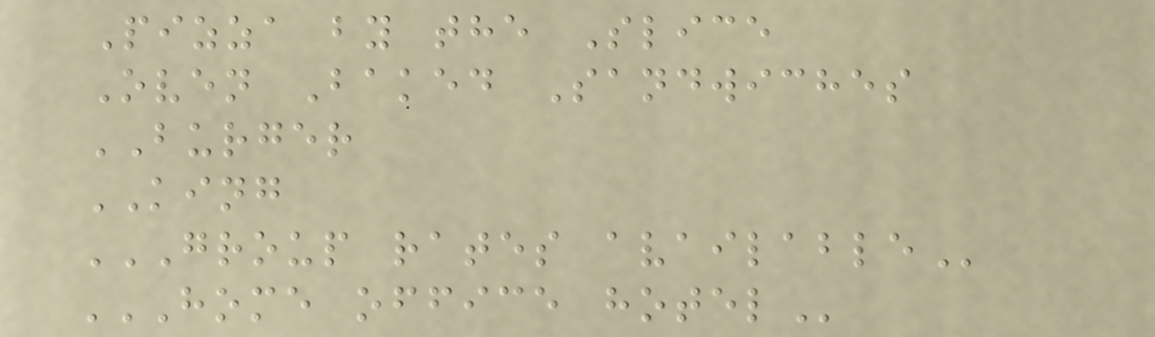Pizza by the Slice
Oven Baked Sandwiches
BURGER
KING
GROUP RATES AVAILABLE
HOME OFFICE HOTEL
